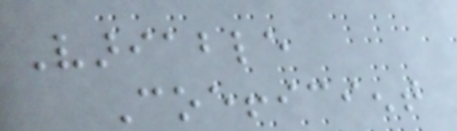Variable
Coefficient
